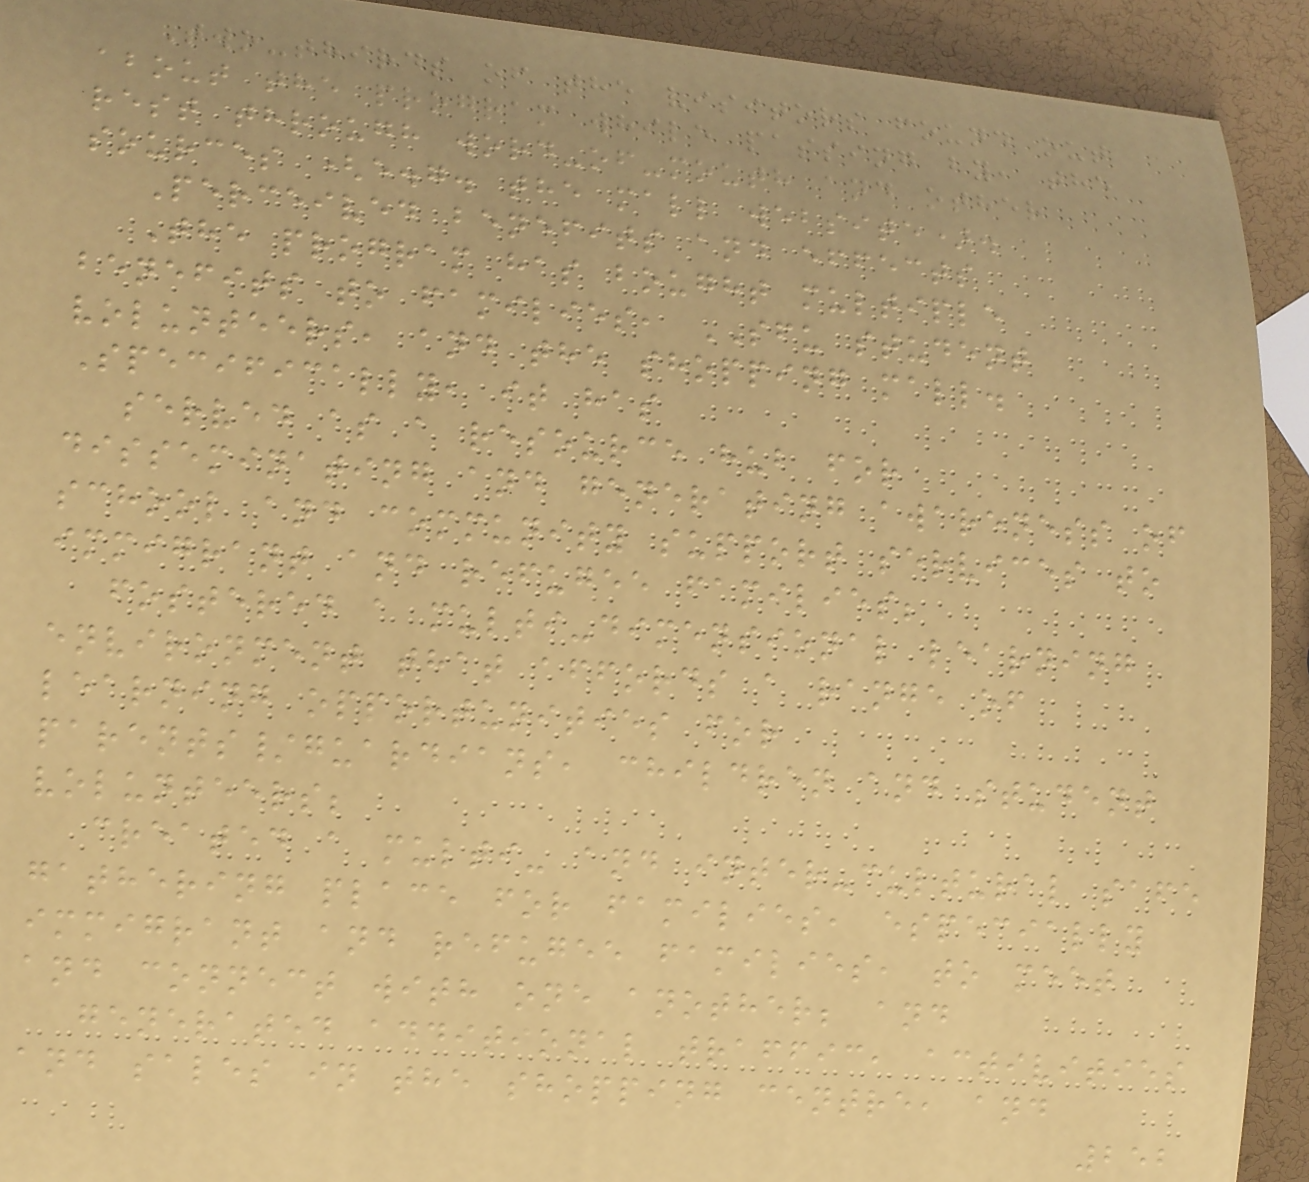Two-thirds of the visitors found out
about the program while passing by, the
rest through word-of-mouth and other
sources (e.g. the mall website).
Perceived benefits and effects
The program has bought multiple
benefits to families, SFU student
volunteers, and the shopping mall.
Specifically, it has
served as a resource hub for
disseminating and generating awareness of
school and community support services to
immigrant and refugee families;
fostered a multi-dimensional learning
environment that affords a range of
learning opportunities for
parents/guardians, children and student
volunteers;
created a multi- and inter-cultural safe
gathering place for families, especially
immigrant and refugee families, to meet
and connect with one another; and
generated additional traffic, activities
and sales in the shopping centre, and
252
